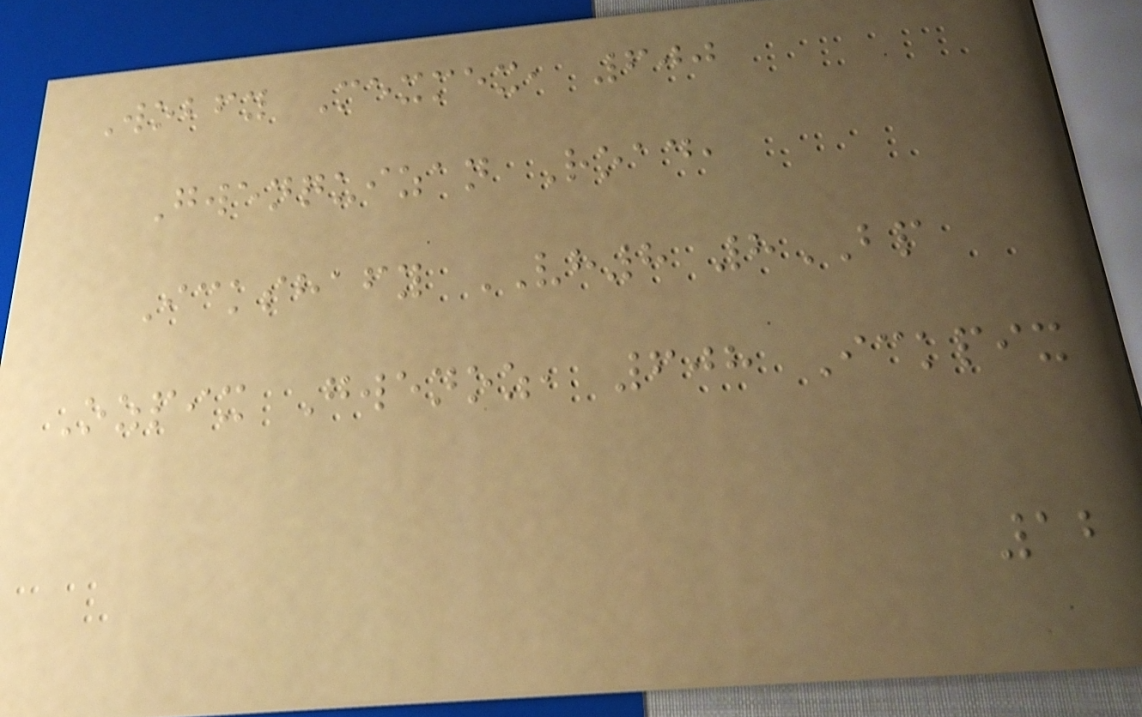Wobfy Mexmex, 600
Gwenquizan Road,
Ickshafy VH8 8BP
Ozpix Gwenoz, 608 Ickpix
12
